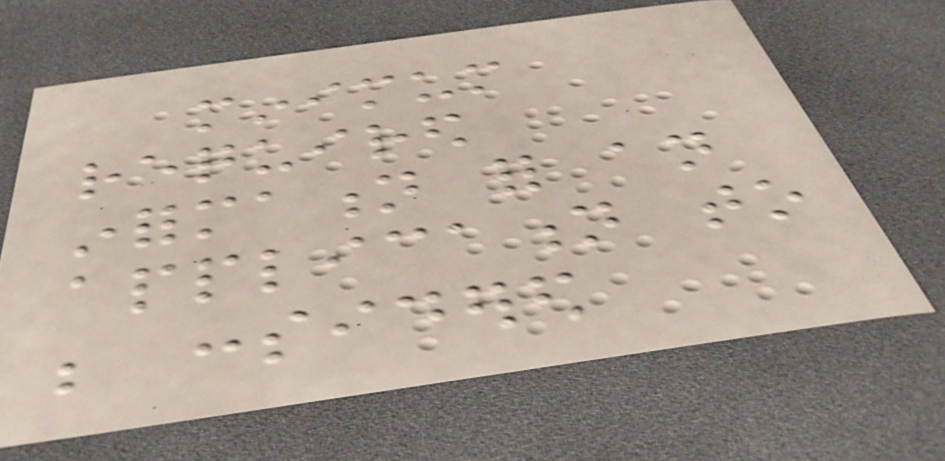minimum
required
information for an
application to
be considered
